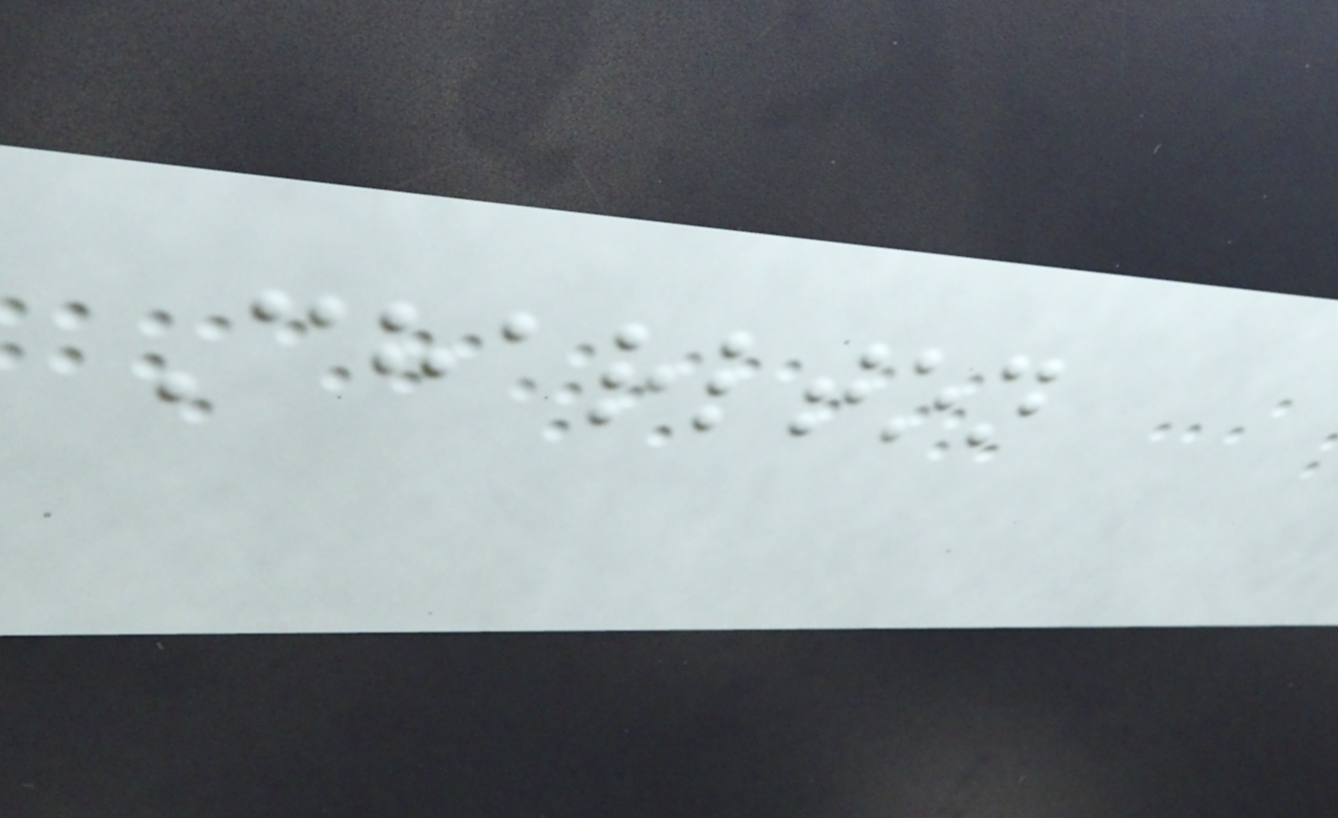Charlton
